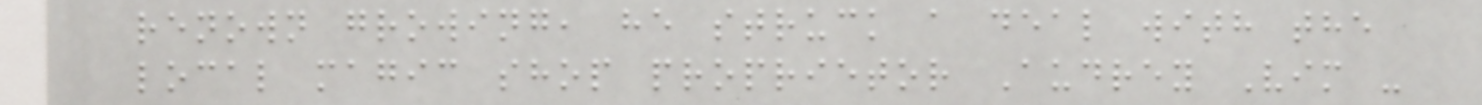renown growing, he struck a deal with the
local magic shop proprietor Audrey Vim -
